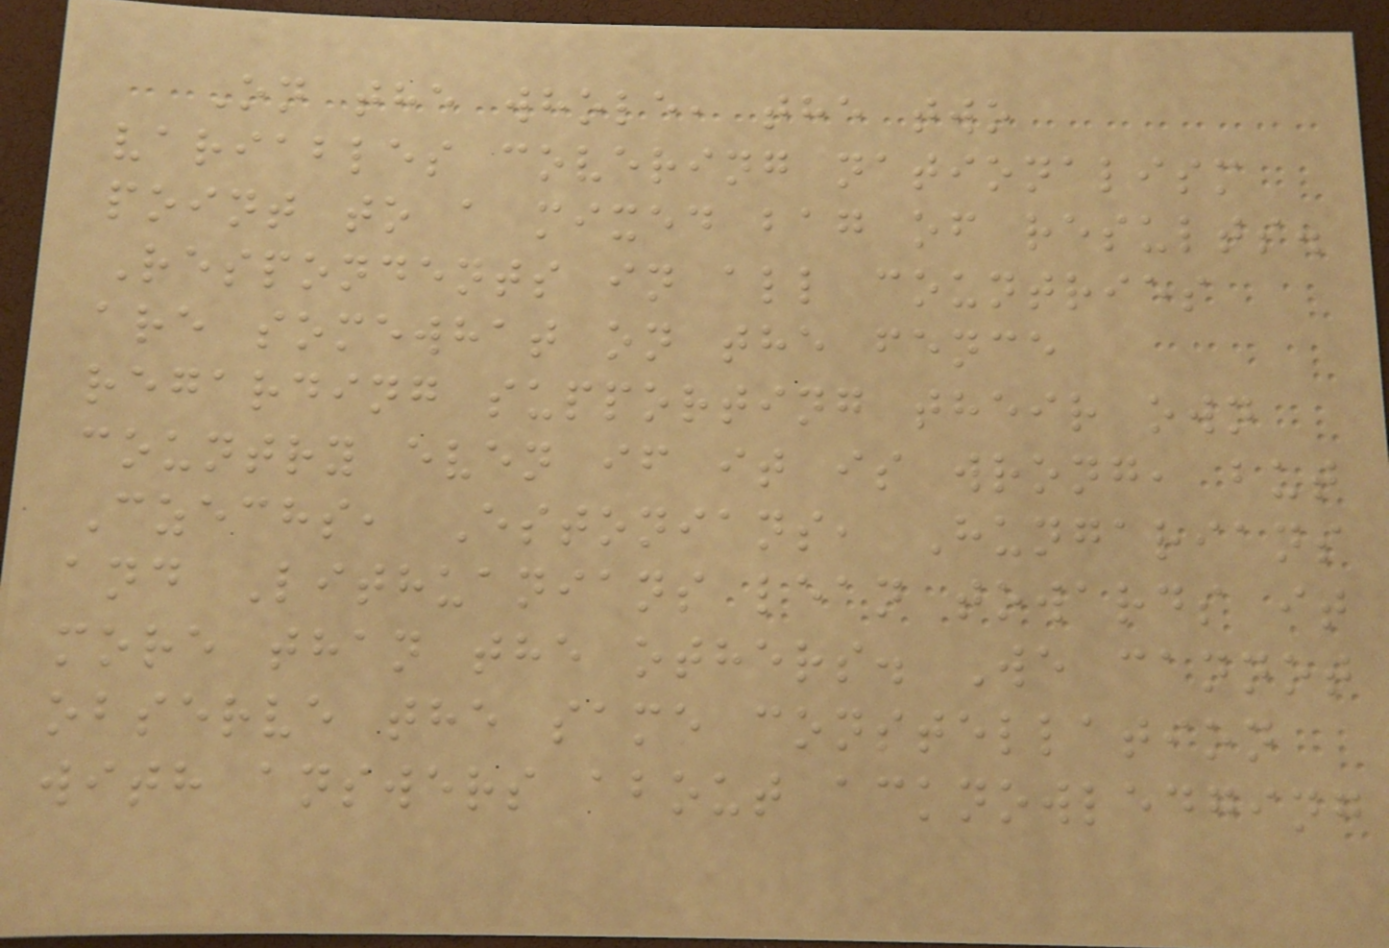On the whole, the two
variables covering nationalism
point to a mixed bag of results.
Respondents in all countries
are somewhat on the fence
regarding supporting their own
country even if it is wrong, but
Czechs, Estonians, Hungarians
and Lithuanians lean towards it
more than the others. We cannot
observe the same constellation
with answers about acknowledging
